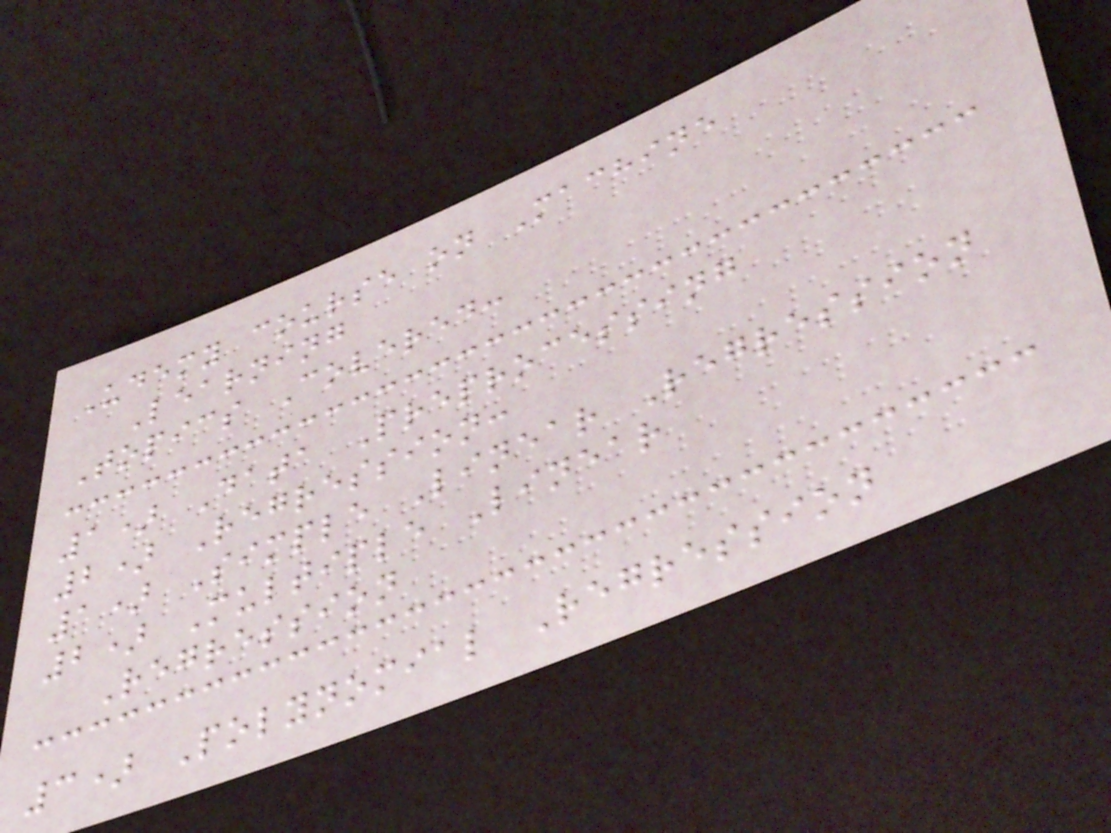Udemy course on Machine
Learning
Topics Covered:
1) Data Preprocessing
2) Regression:
1) Simple Linear Regression
2) Multiple Linear
Regression
3) Polynomial Regression
